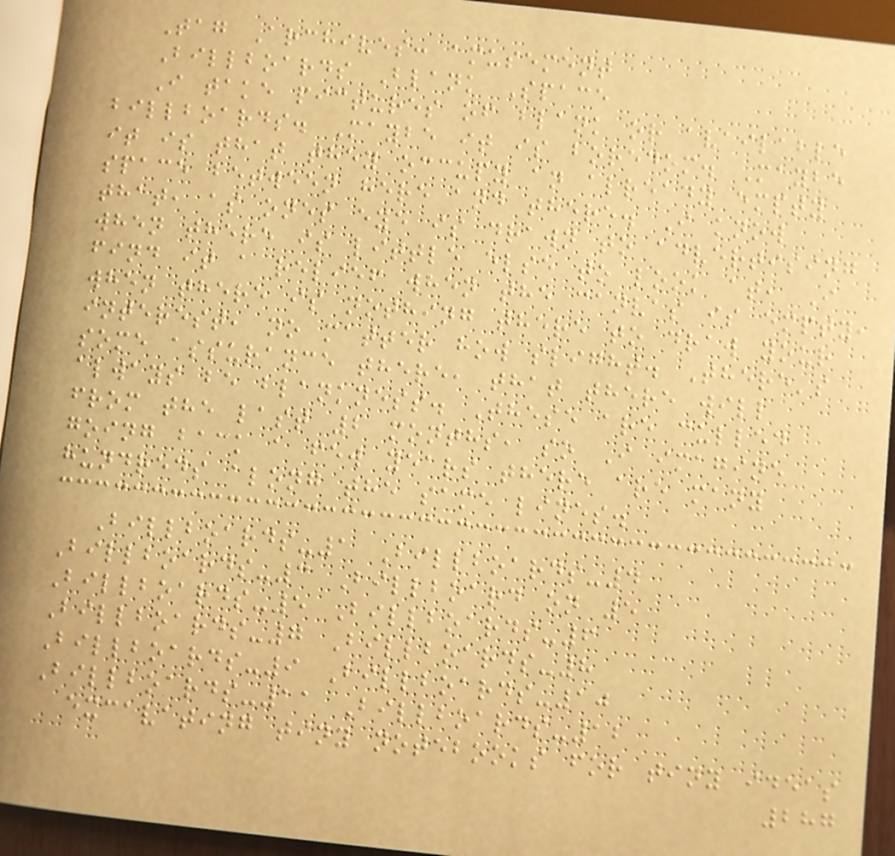Tag Archives: amusement
Billboards Blank Space
I take pictures of blank or available
billboards. Maybe it is boredom. Maybe
it is that they occupy an already empty
space between here and there. I know
that, as ones eye is drawn to advertising
when there is little else to look at, I
find it a relief when the canvas is empty,
when there is nothing there to draw your
interest, no matter how slight. There's
some assurance there, that there will
always be blankness. These are culled
from the last 2 months, so I imagine
going back a few years there are many
hundreds along the same lines.
Billboards-1 Billboards-4
Billboards-3 Billboard on 5
Billboards-5 Billboards-6
Billboards-7 Billboards-8
Billboards-9 Billboards-10
Billboards-11 Billboards-12
excavating tiny notebooks for tiny ideas
287
